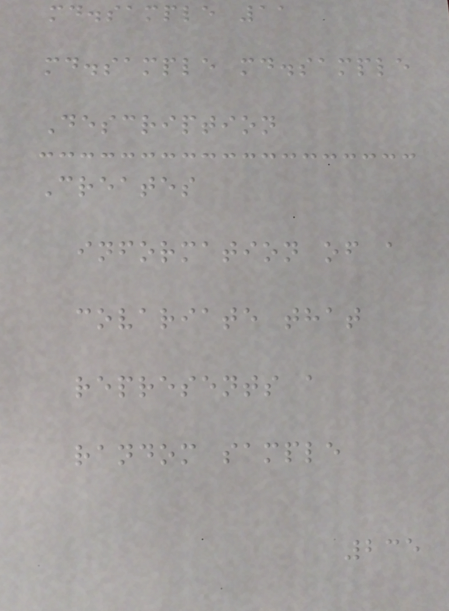md.sample 11
md.sample md.sample
Description
Creates
information of a
covariate that
represents a
random sample
235
